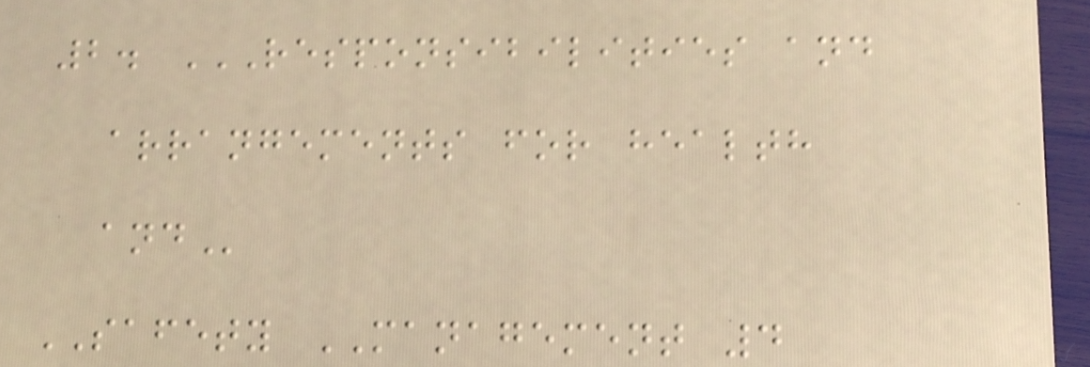2. RESPONSIBILITIES AND
ARRANGEMENTS FOR HEALTH
AND
SAFETY MANAGEMENT 4
